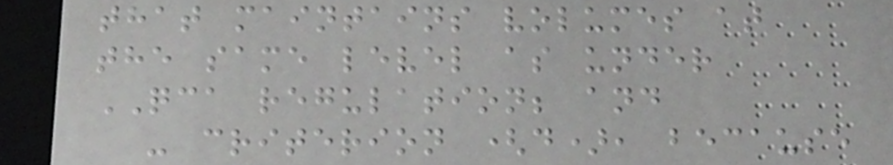that maintains volumes at
the same level as under
QCA regulation; and
- criterion (d), because
